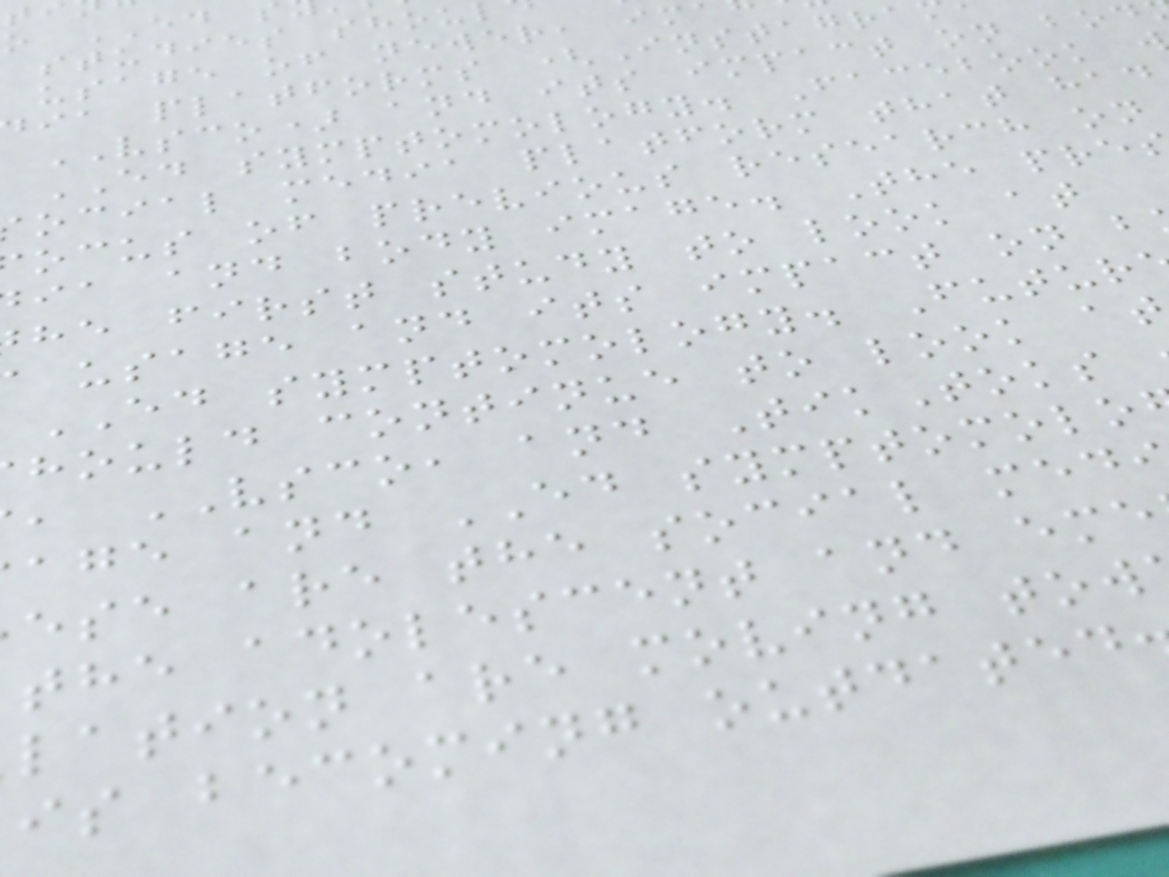studies shou
usage of newer, im
ia platforms (Instagra
VSCO) and its impact on bod
ED symptomology. Facebook
ocial media platform that had
ocus of previous research on
ia and body image. The pre
he first study to look at
usage and its impact on b
ED symptomology. Futur
hould continue to look at
, VSCO, and TikToks
age and ED symptomolo
ese are the social med
the adolescent and eme
lation are moving tow
is becoming outdated
